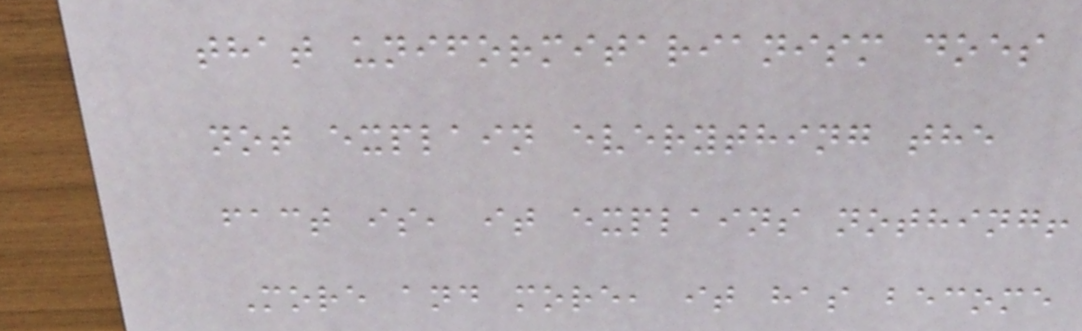that uniformitarianism does
not explain everything the
fact is, it explains nothing!
More and more, it has become
